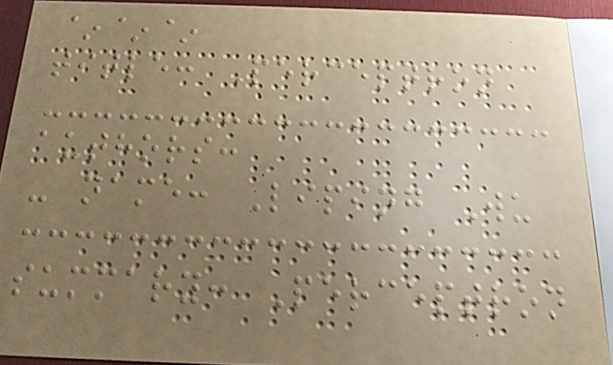~~~
title: Perceptron
authors:
- name: Liping Wu
summary: Perceptron
